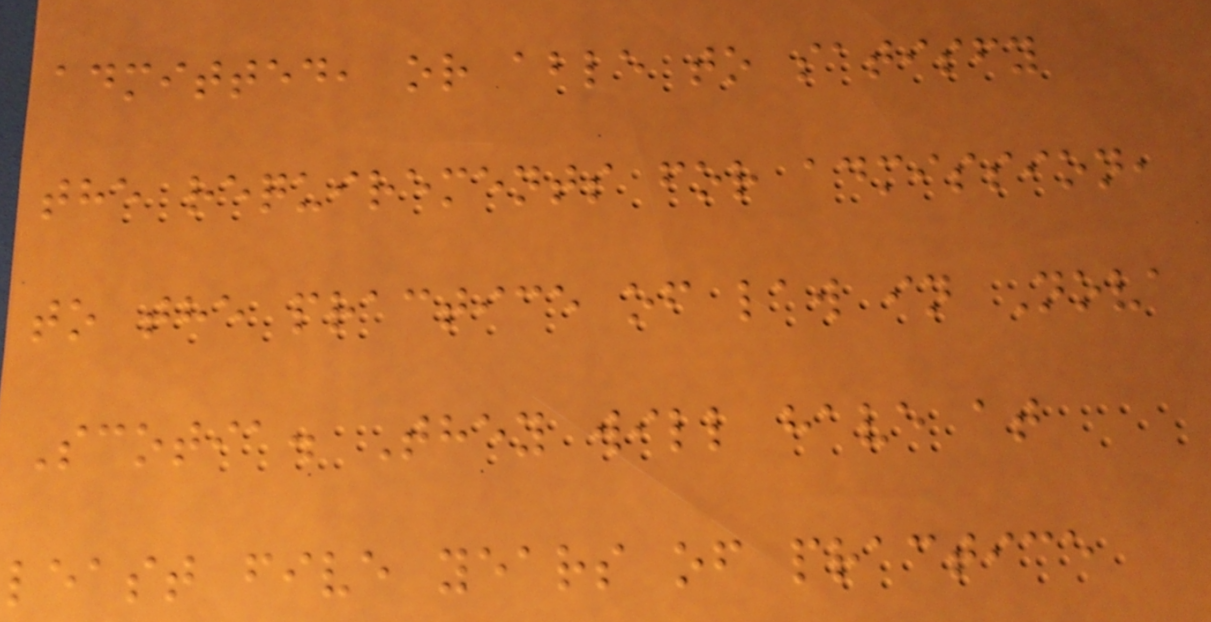admitted, or able to satisfy
the requirements for admission,
to the practice of law in Nova
Scotia. They will have at
least five years of practice
